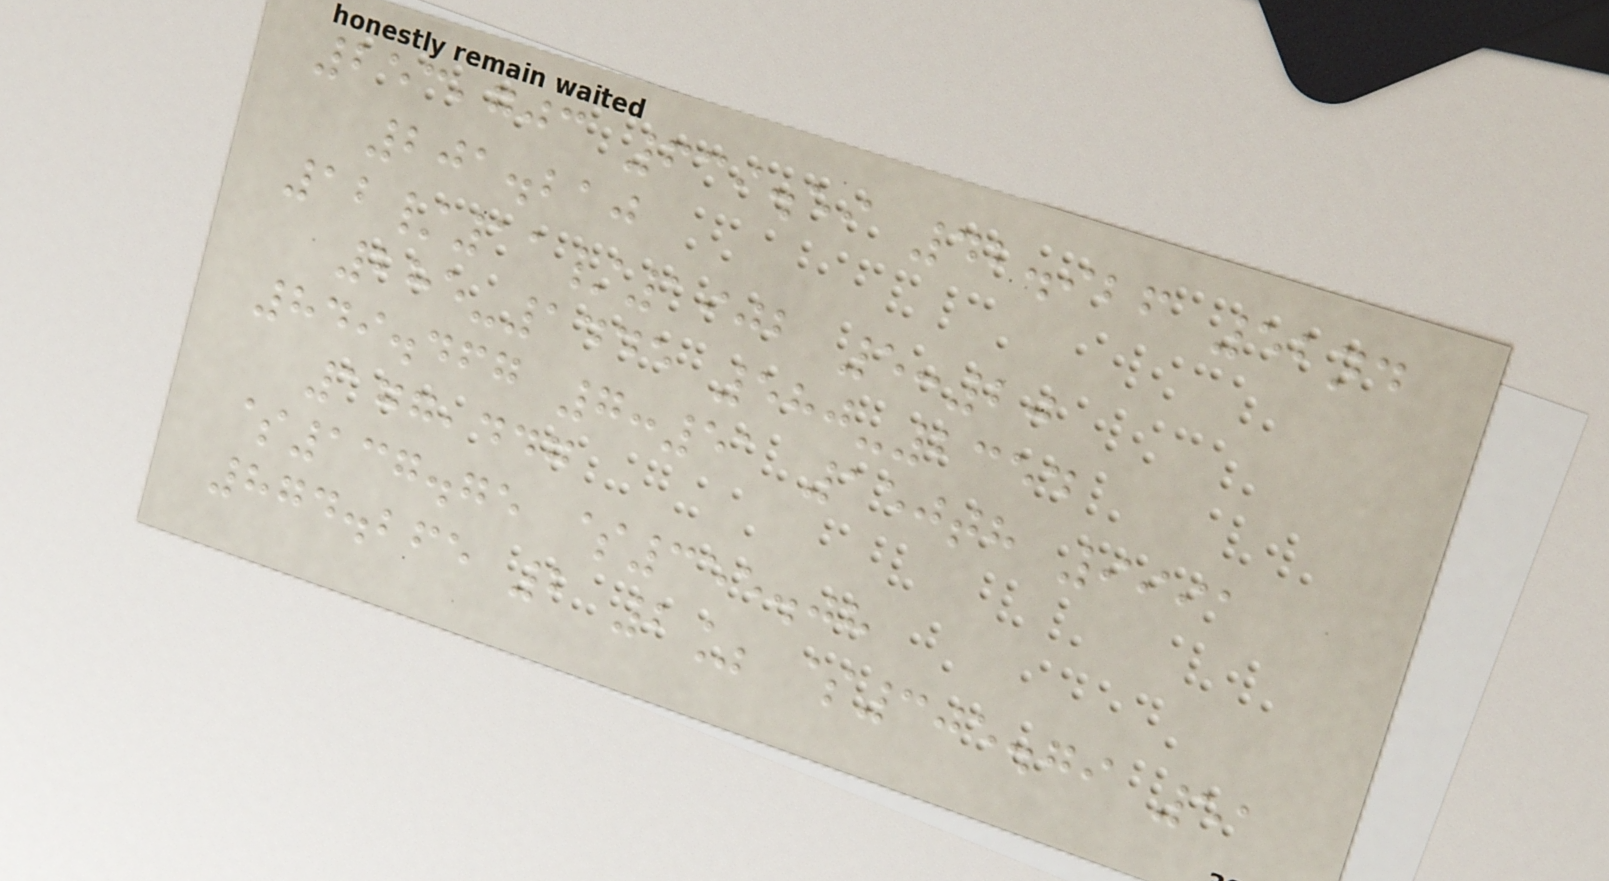253,703 639.59 42.926 52nd
201.210
12/11/1902 5:20
285-1445 580-2354
849.467 7:51 150th 9991
177,447
$137.75 $355.08
874.265 2 2% $305.79 51
